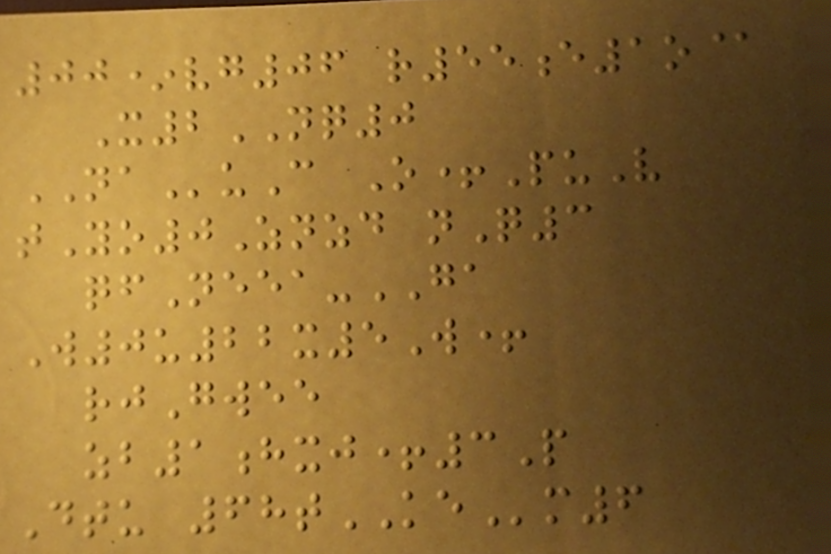00*vg06 r55e1o@
X2NQ0
NAuC O+PuV
tYo0Znzd nQ3
qfNeea-GA
W0u22x5W+
rjGwee
zb1hxj+3P
Dtu 68tKEm6
